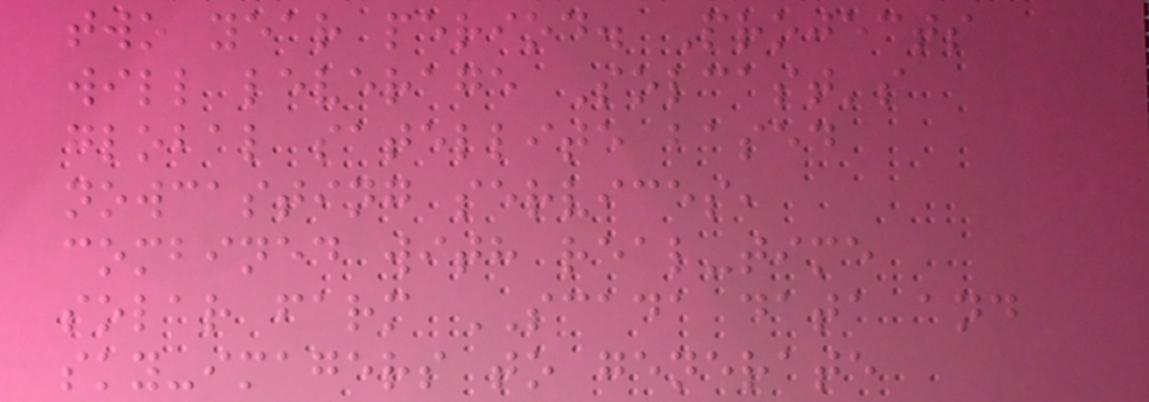two year period. Projects
will leverage Solcast's
global satellite based
nowcasting services,
combined with real-time
solar farm SCADA data and
sky-imagers to generate
